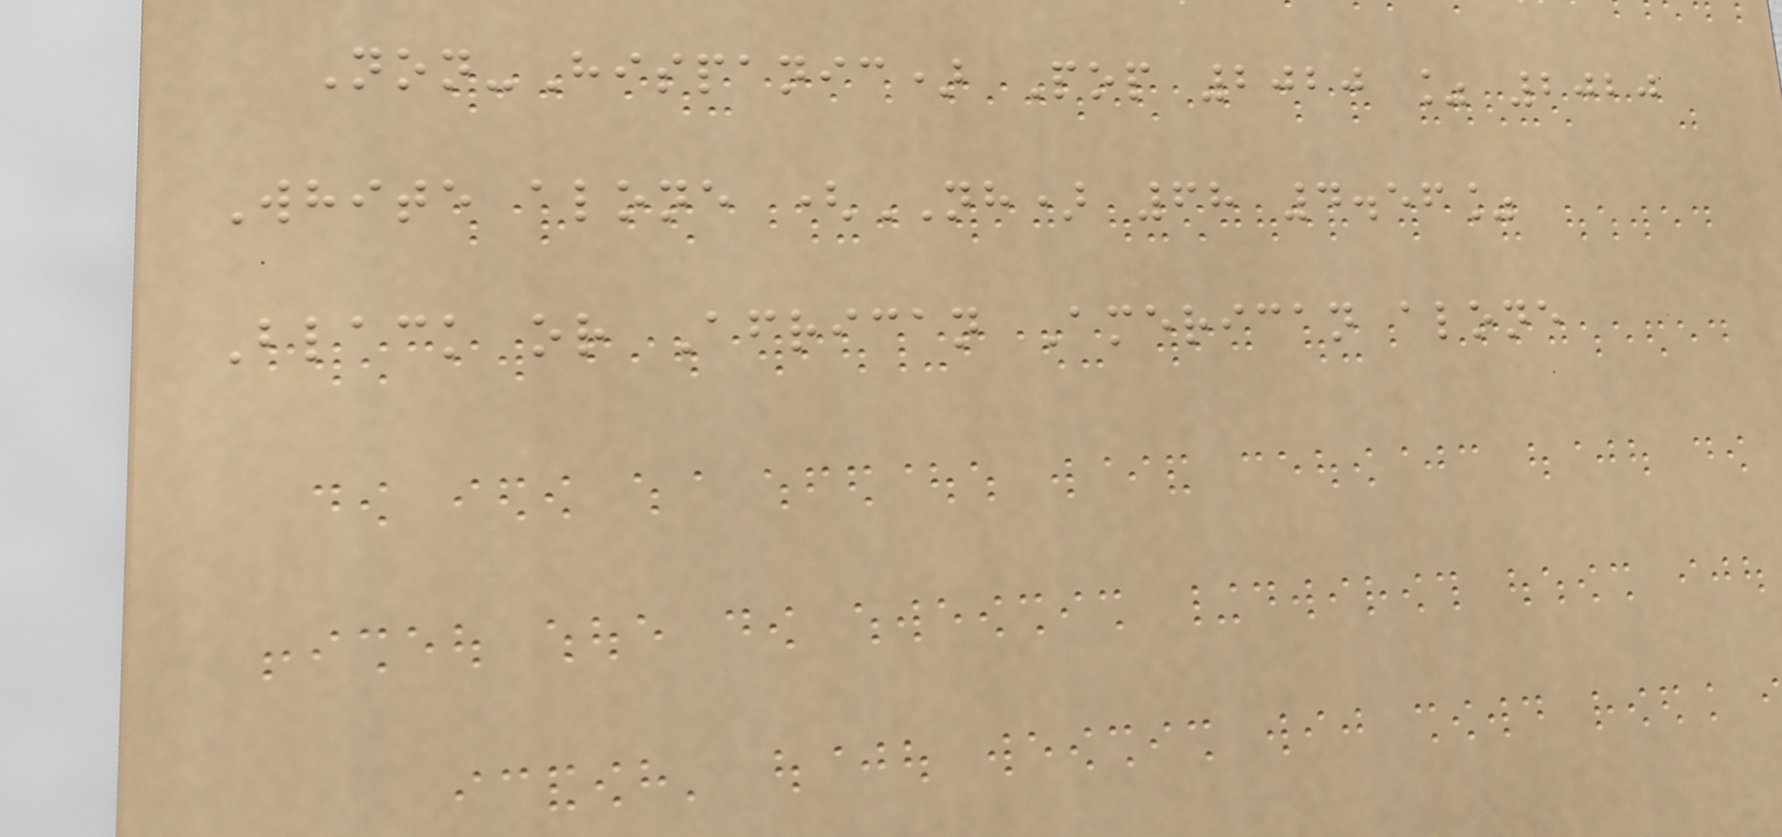Non-Hispanic) Pop 2020 % 2020
White alone (NH) 68 4.56%
Black or African American alone
